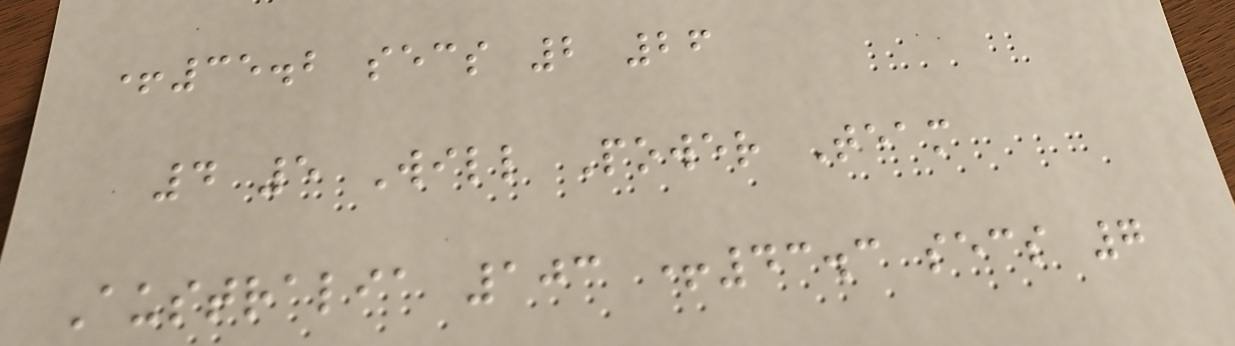+35.2 secs 2 26
4 5 Will Power Team
Australia 103 +43.3 secs 7
